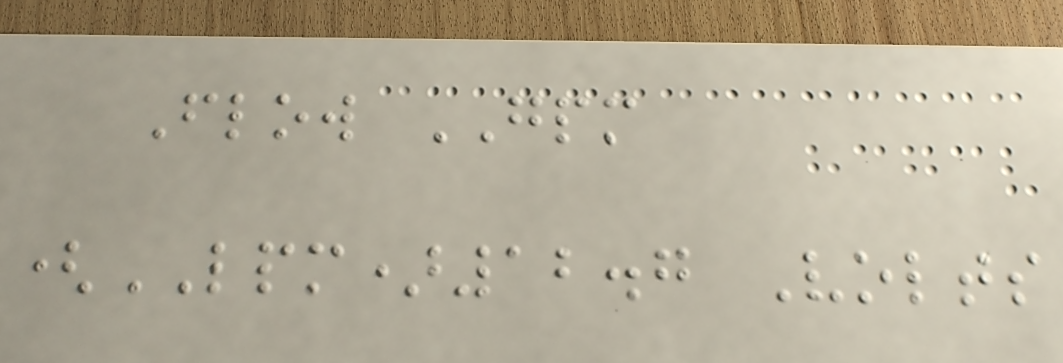Flow GPM
(LPM)12.7 Volts
